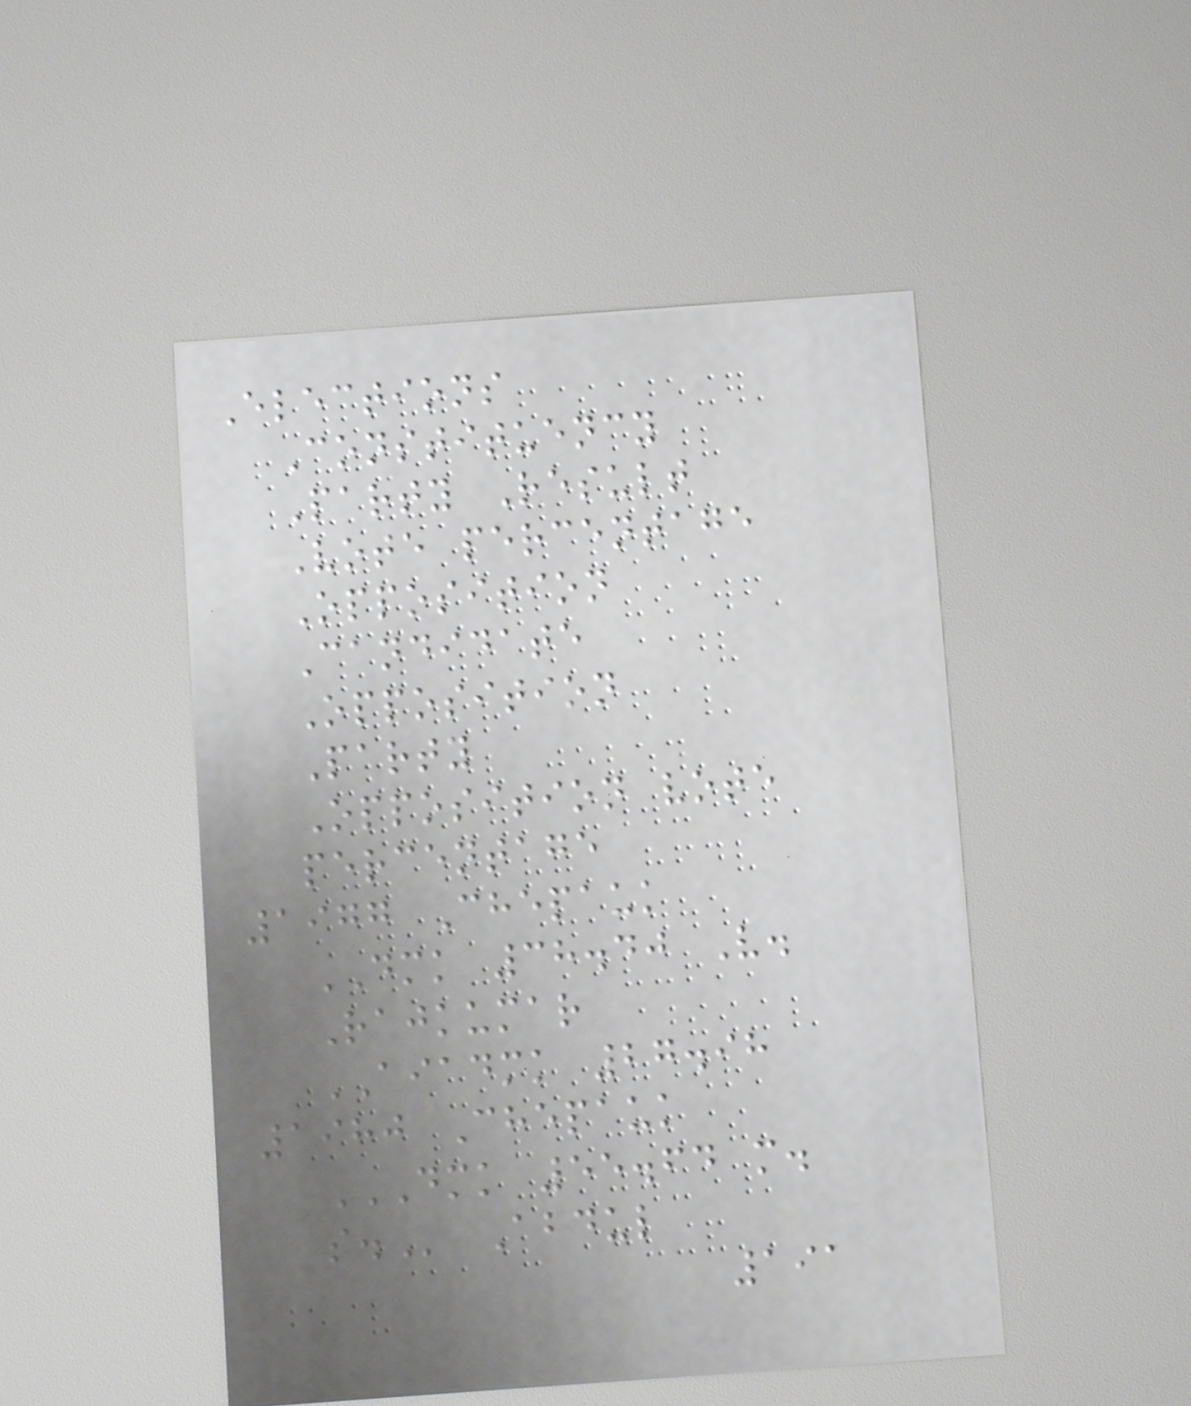Elections
Constituency
Party Result
Vote percentage
Opposition
Candidate
Opposition
Party
Opposition vote
percentage
1977 Chepauk
DMK 38.40 V.
Rajkumar
AIADMK 27.98
1980 Chepauk
DMK 55.64 M.
S. Abdul
191
